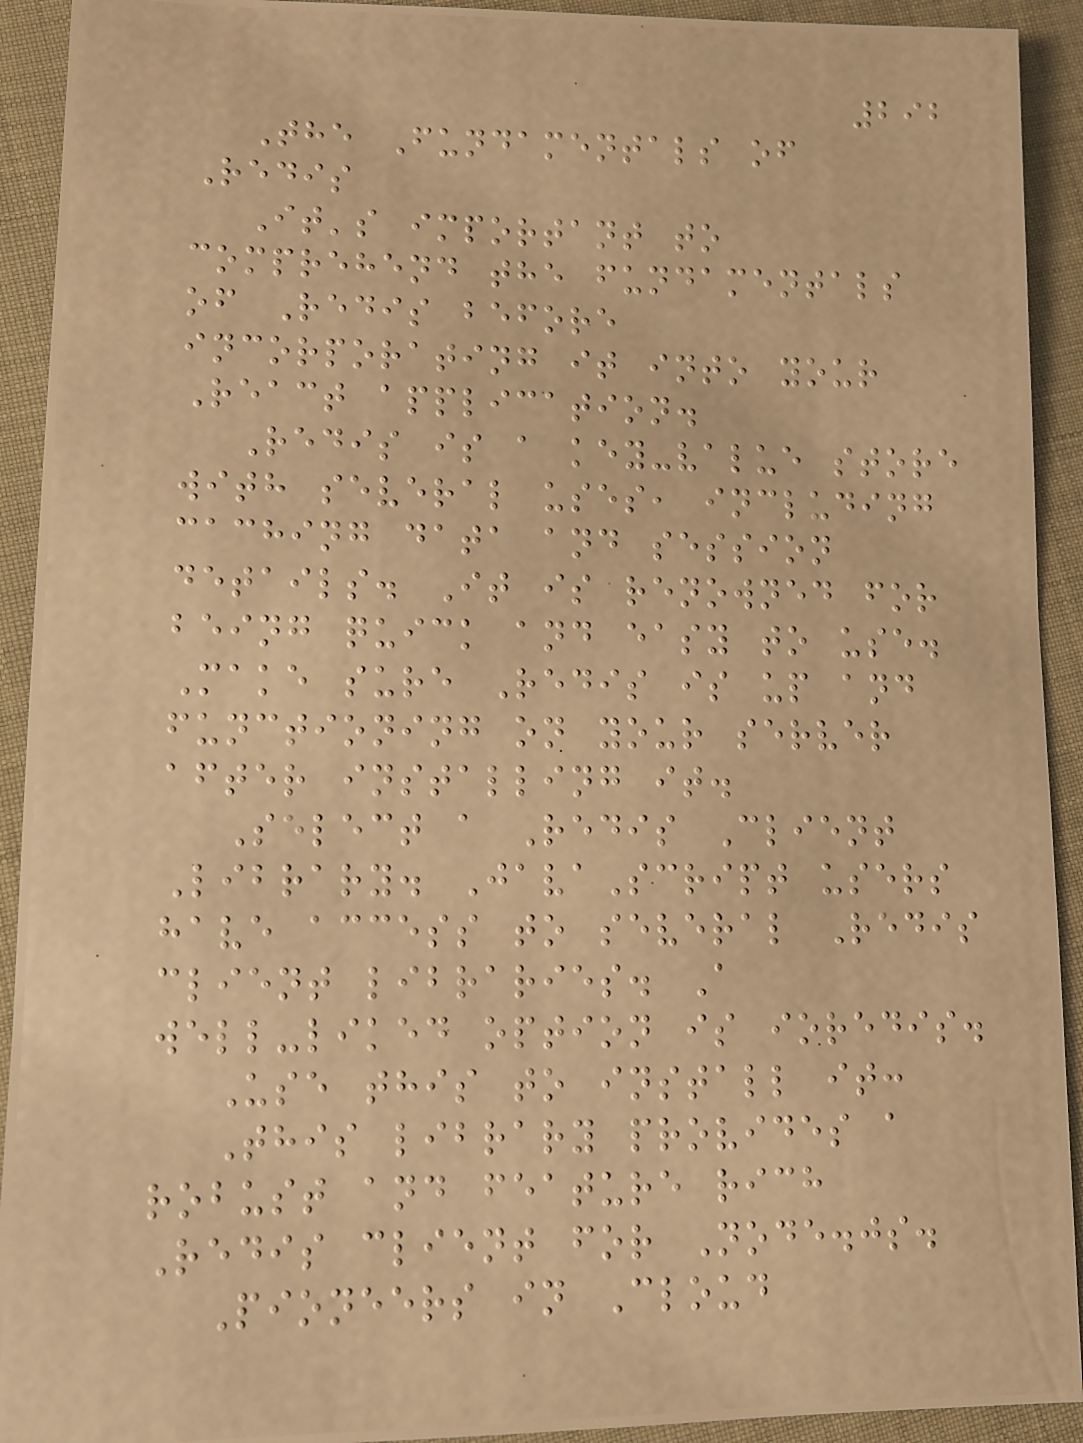292
The Fundamentals of
Redis
It's important to
comprehend the fundamentals
of Redis before
incorporating it into your
React application.
Redis is a key-value store
with several uses, including
caching data and session
details. It is renowned for
being quick and easy to use.
Make sure Redis is up and
functioning on your server
after installing it.
Select a Redis Client
Library. JavaScript users
have access to several Redis
client libraries. A
well-liked option is ioredis.
Use this to install it:
This library provides a
robust and feature rich
Redis client for Node.js.
Pioneers in Cloud
